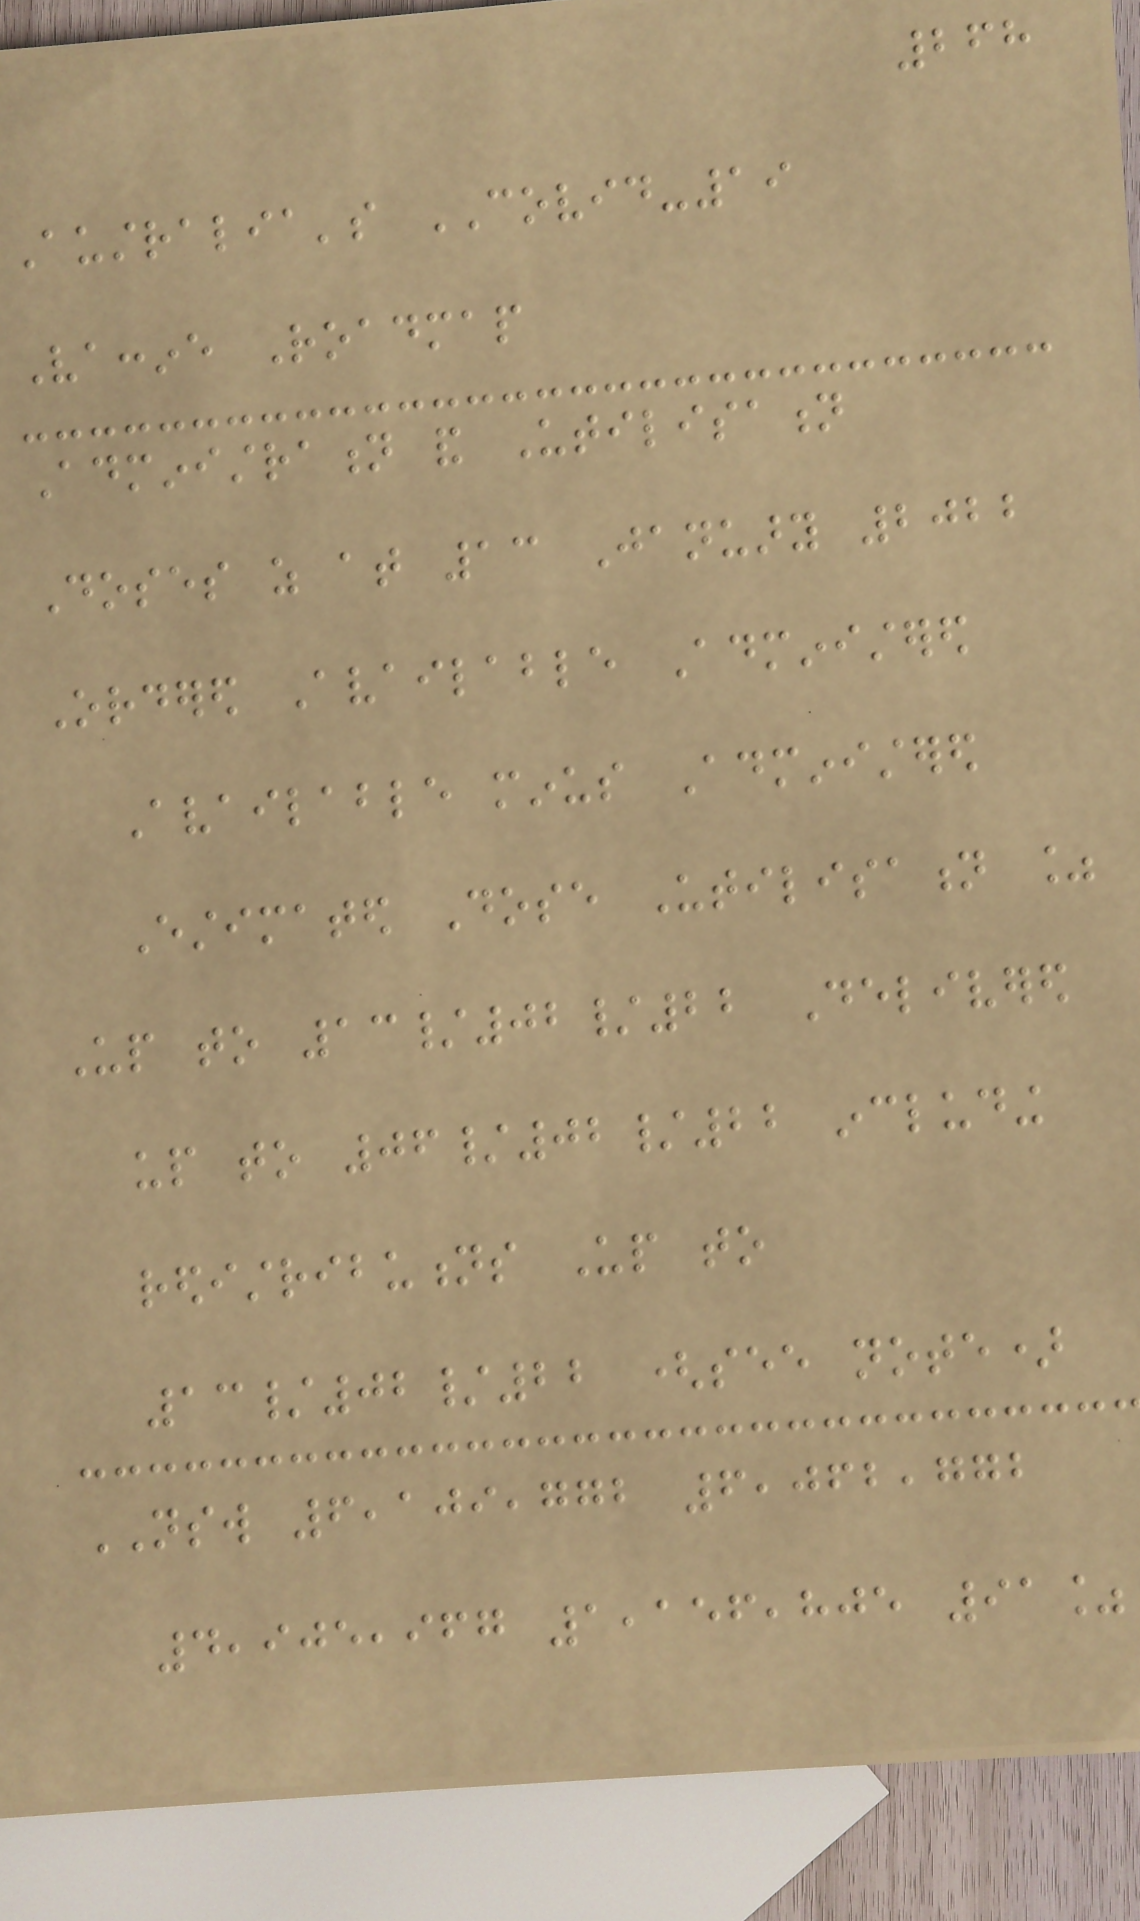268
Australia's COVID-19
Vaccine Roadmap
Administration and Utilisation
Doses as at 13 January 2022
Ordered Available Administered
Available minus Administered
Estimated Dose Utilisation %
Up to 13/02/22 Delivered
up to 06/02/22 including
redistributions Up to
13/02/22 (see note)
NSW 6,109,772 6,062,772
4,905,967 1,156,805 91%
